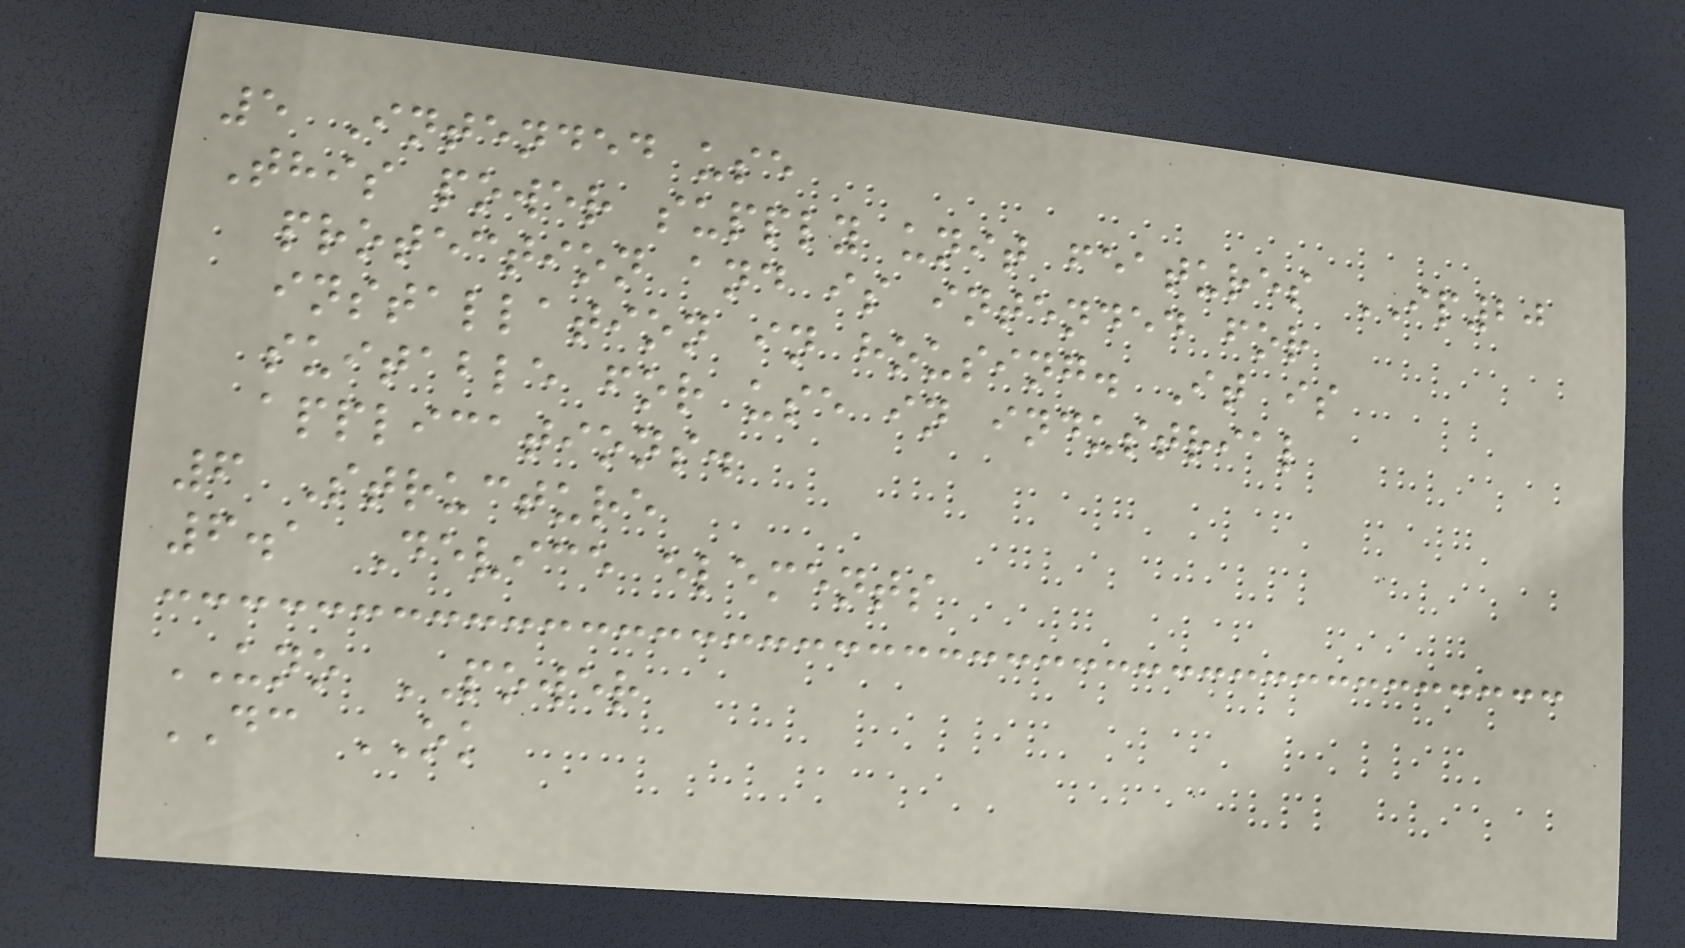5 Intended use
This power supply unit features IP20
protection and is intended for
installation in housing. It is
suitable for use in industrial
applications.
6 Structure
6.1 Device elements
UNO POWER
DC OK
